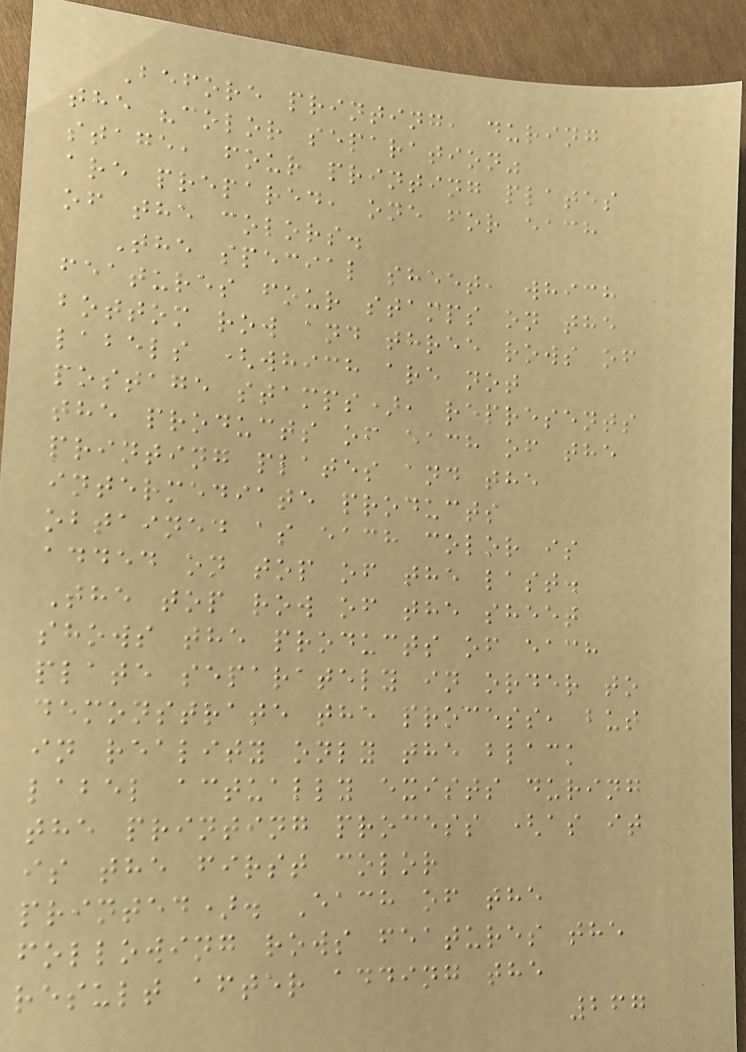Before printing, during
the "color separation"
stage, four printing plates
are prepared, one for each
of the colors.
The special sheet, which
features four stamps on the
bottom row and three rows of
labels (which are not
postage stamps), represents
the products of each of the
printing plates and the
intermediate products
obtained as each color is
added on top of the last.
The top row of the sheet
shows the products of each
plate separately in order to
demonstrate the process, but
in reality only the black
label actually exists during
the printing process (as it
is the first color
printed). Each of the
following rows features the
result after adding the
267
